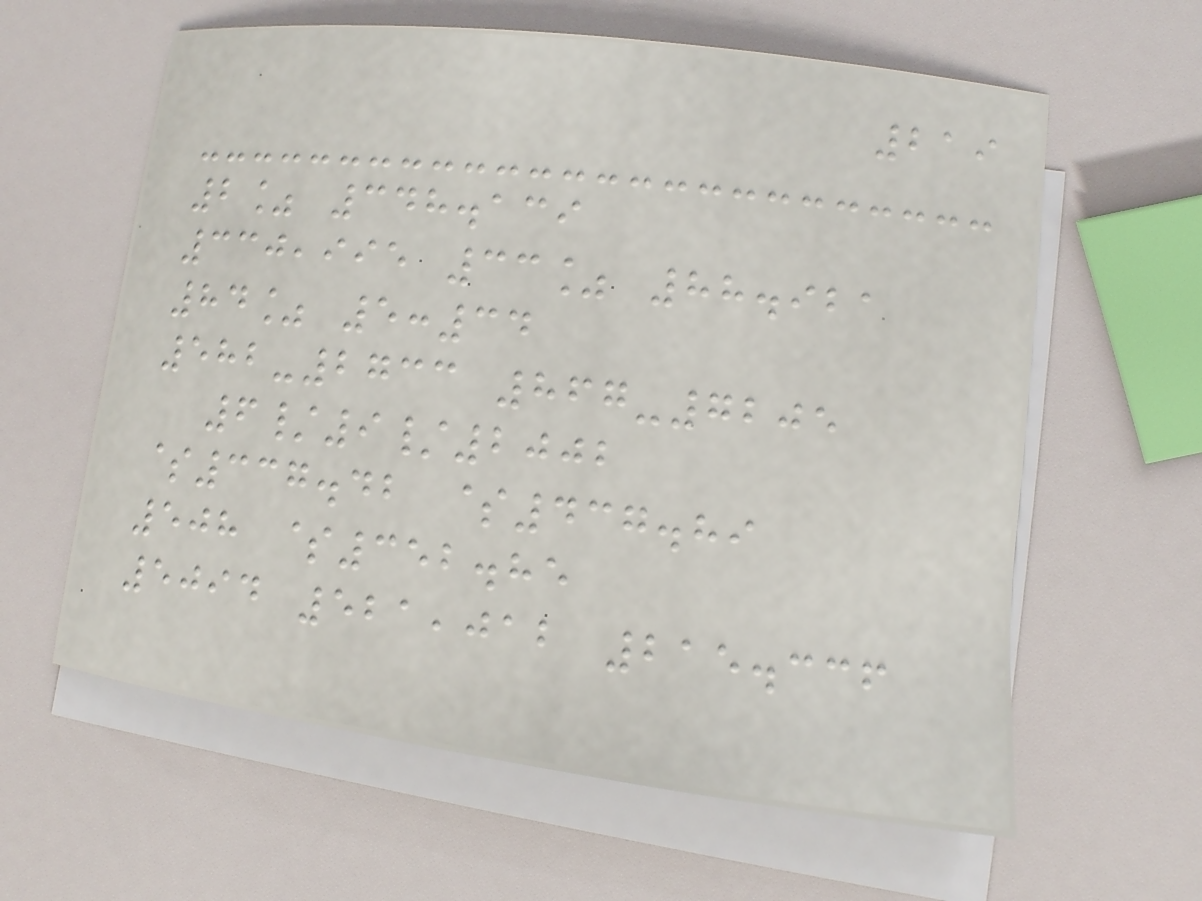219
2% 348.139
330,995 33% 88.921
84% 5:34
582-2733 867-7205
6/9/2002
$337.42 $437.89
508 $352.85
5094 521,012 215.336
